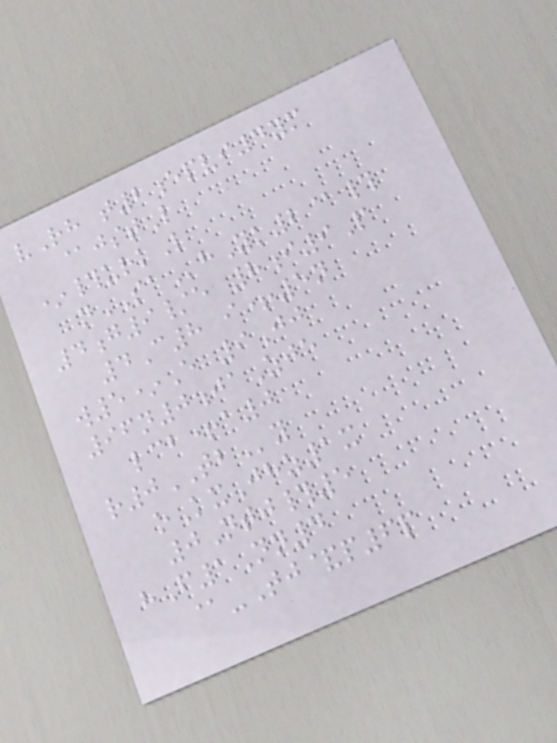vRh t2epvi4ym
@jstL
*#urkL
nSAhYk2@#
4g9/e 8i9P
4C8 i+5n
w5*E 9Jj
96n0jaZje
lcb+a0
r0TBy
oKxJhz1x
0Ntj#5
hF1Nn4
@-Tj&p6p
